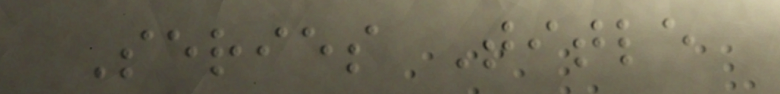Series Title
